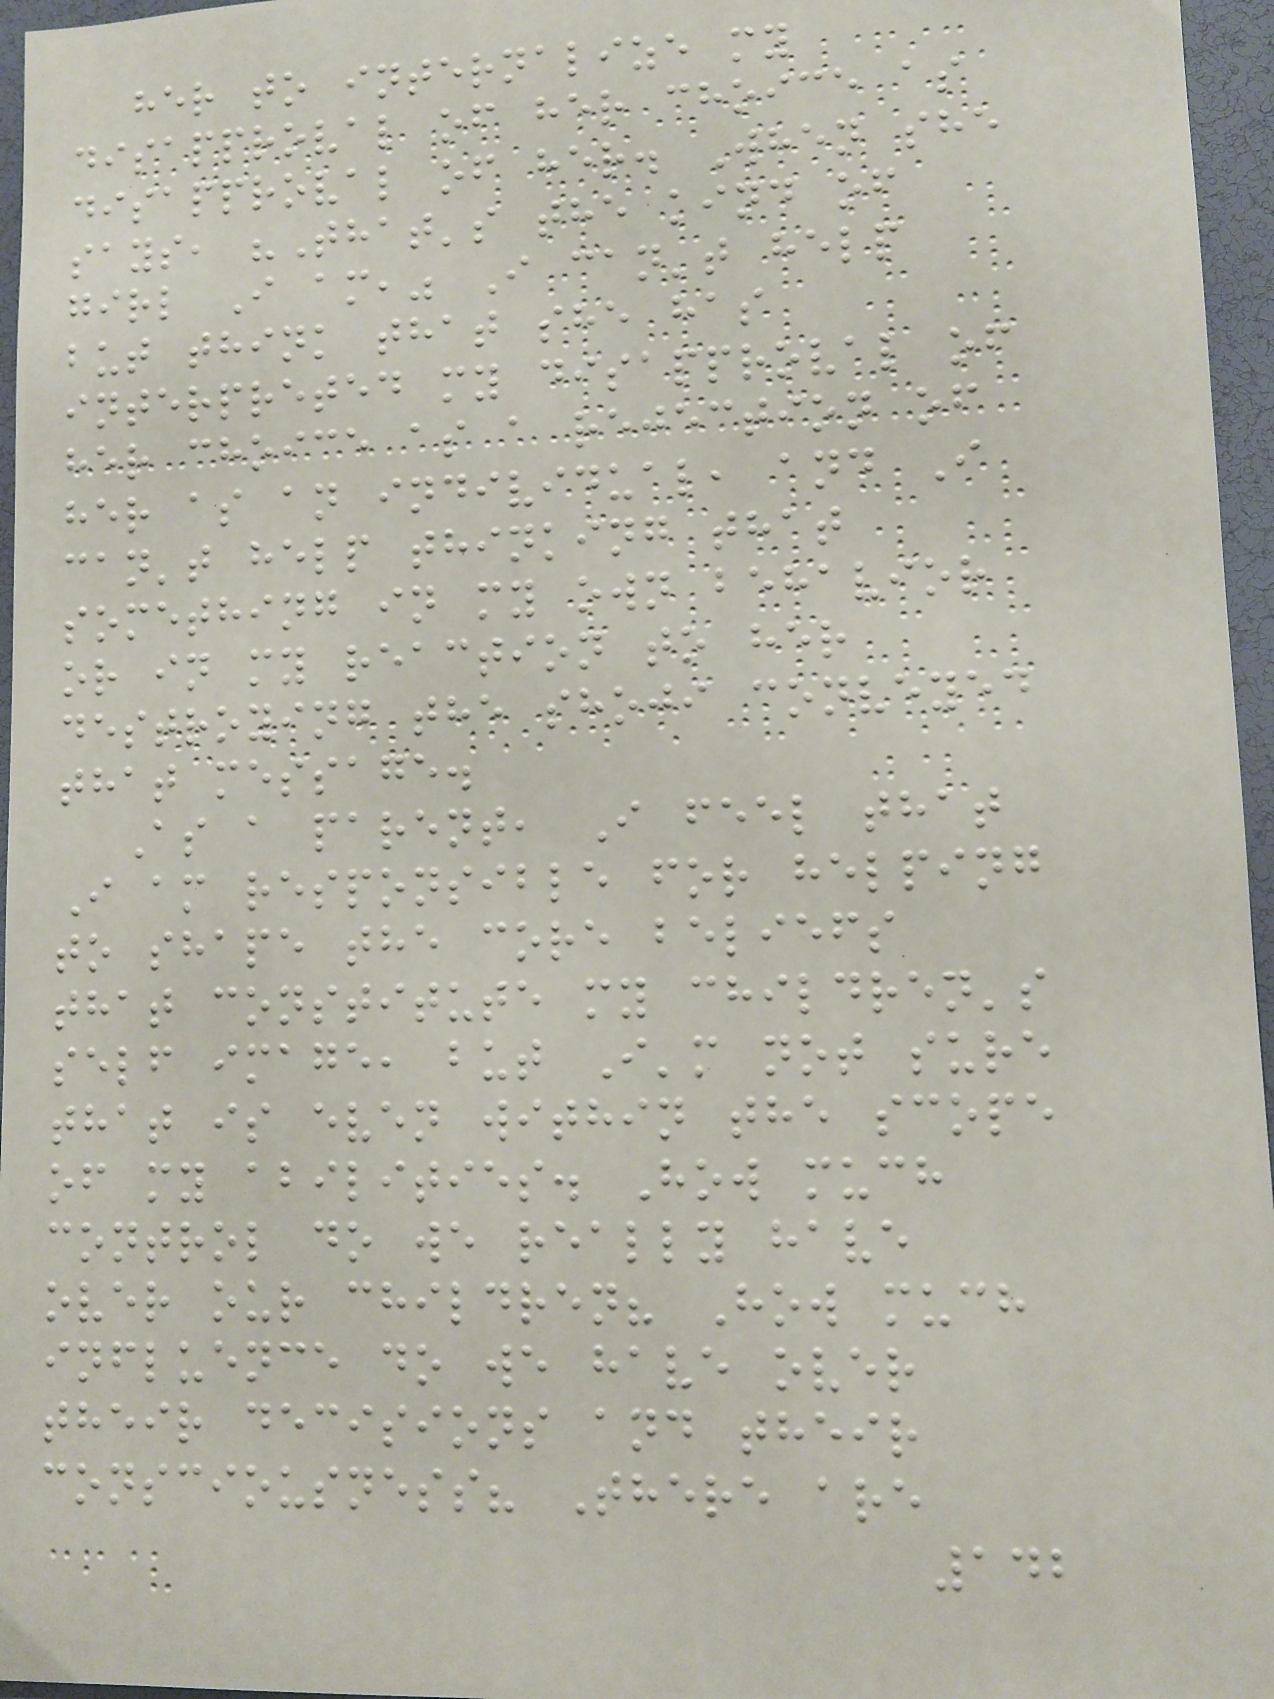her to internalize my
disapproval of her choice as
disapproval of her. When she
says, "That's the kind of
girl I am," I can't help
but think that she has
interpreted my disapproval of
her choice as a rejection of
her as an individual, and I
can't help thinking that
something in my own behavior
or in my reaction to her
destroying the shoji conveyed
that message.
As a parent, I feel that
I am responsible for helping
to shape the core beliefs
that constitute my children's
self image, but I'm not sure
that is even within the scope
of my abilities. How much
control do we really have
over our children? How much
influence do we have over
their decisions and their
consciousness? There are
142
